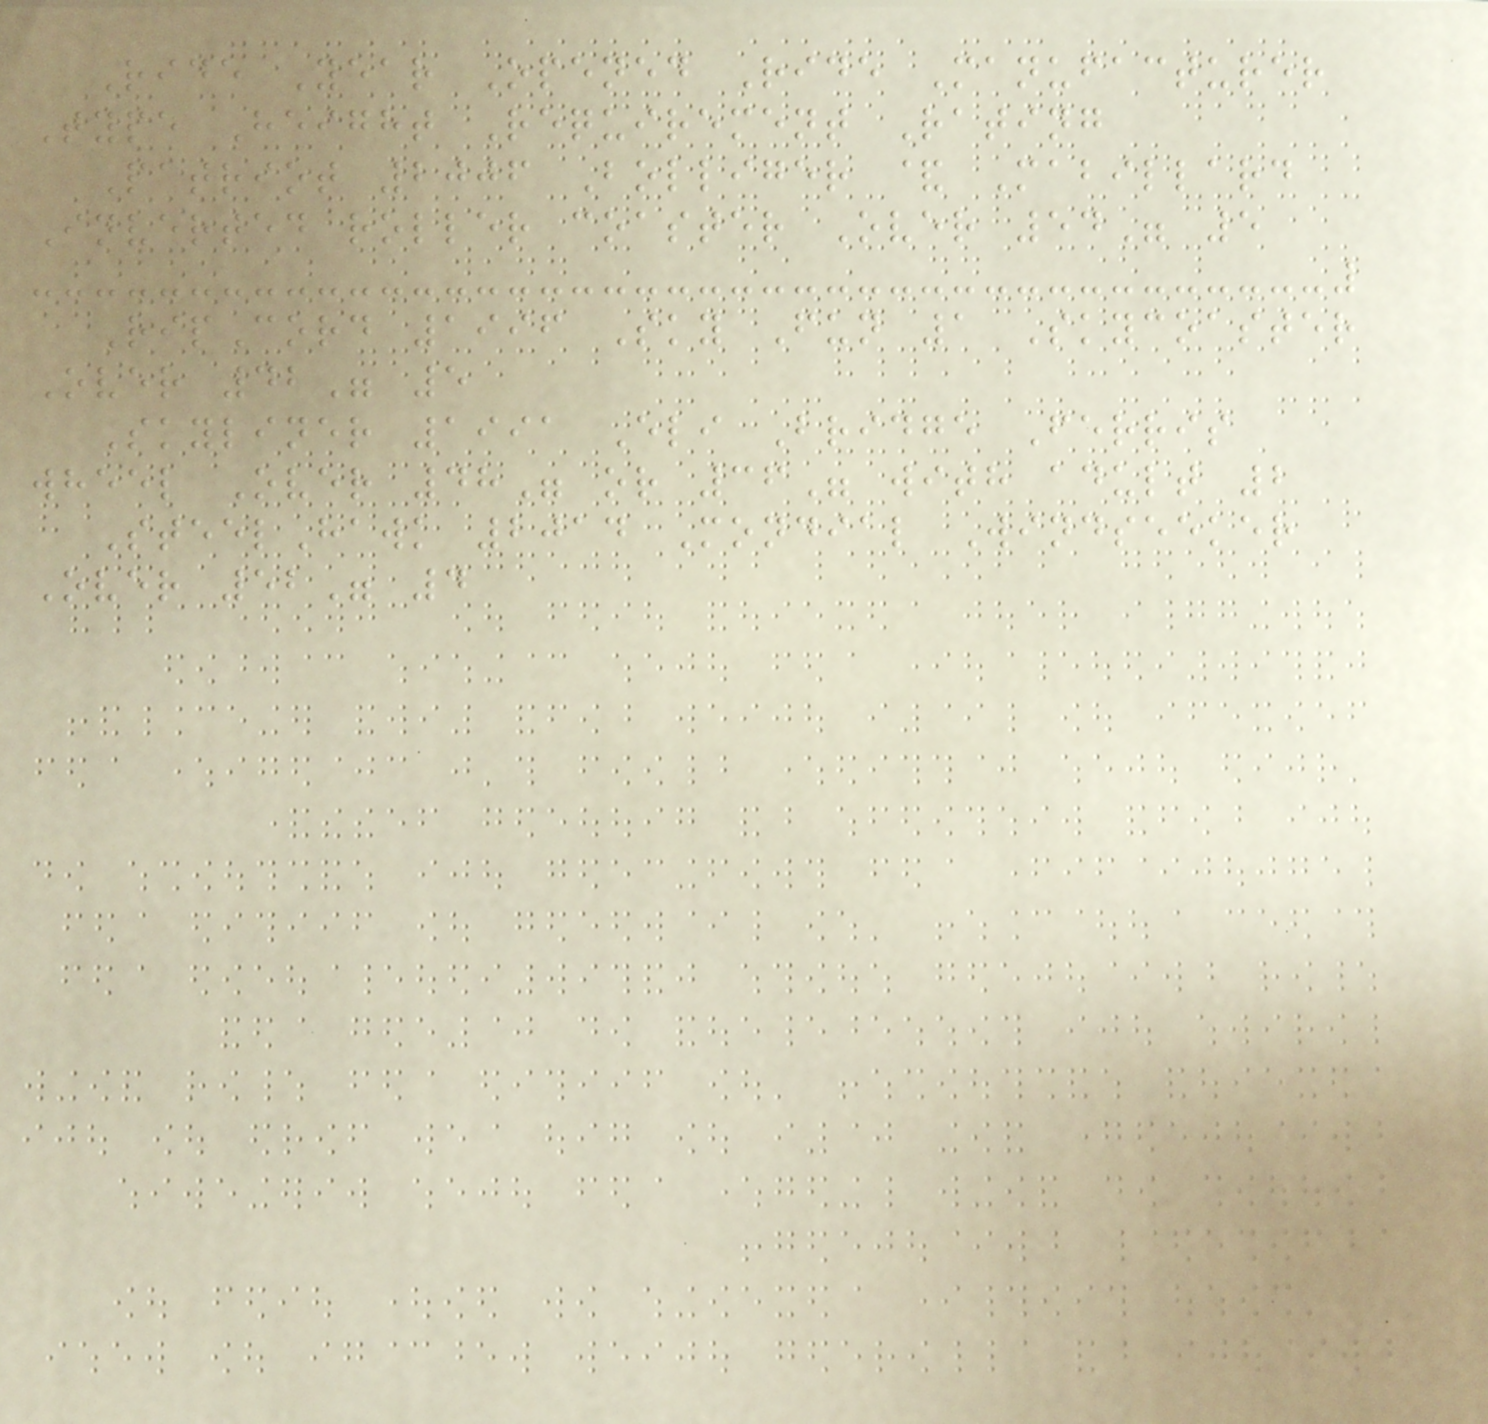Ride Year Opened Ride Manufacturer
Type Height Requirement Rating
Patriot 2006 Bolliger & Mabillard
Inverted roller coaster Over 54" 5
RipCord 1996 Sky Fun 1 Skycoaster
Over 42" 5
Skyliner 1991 Eli Bridge Ferris
wheel Over 48" or 36" with adult 2
SteelHawk 2014 Mondial Windseeker
Over 52" 4
